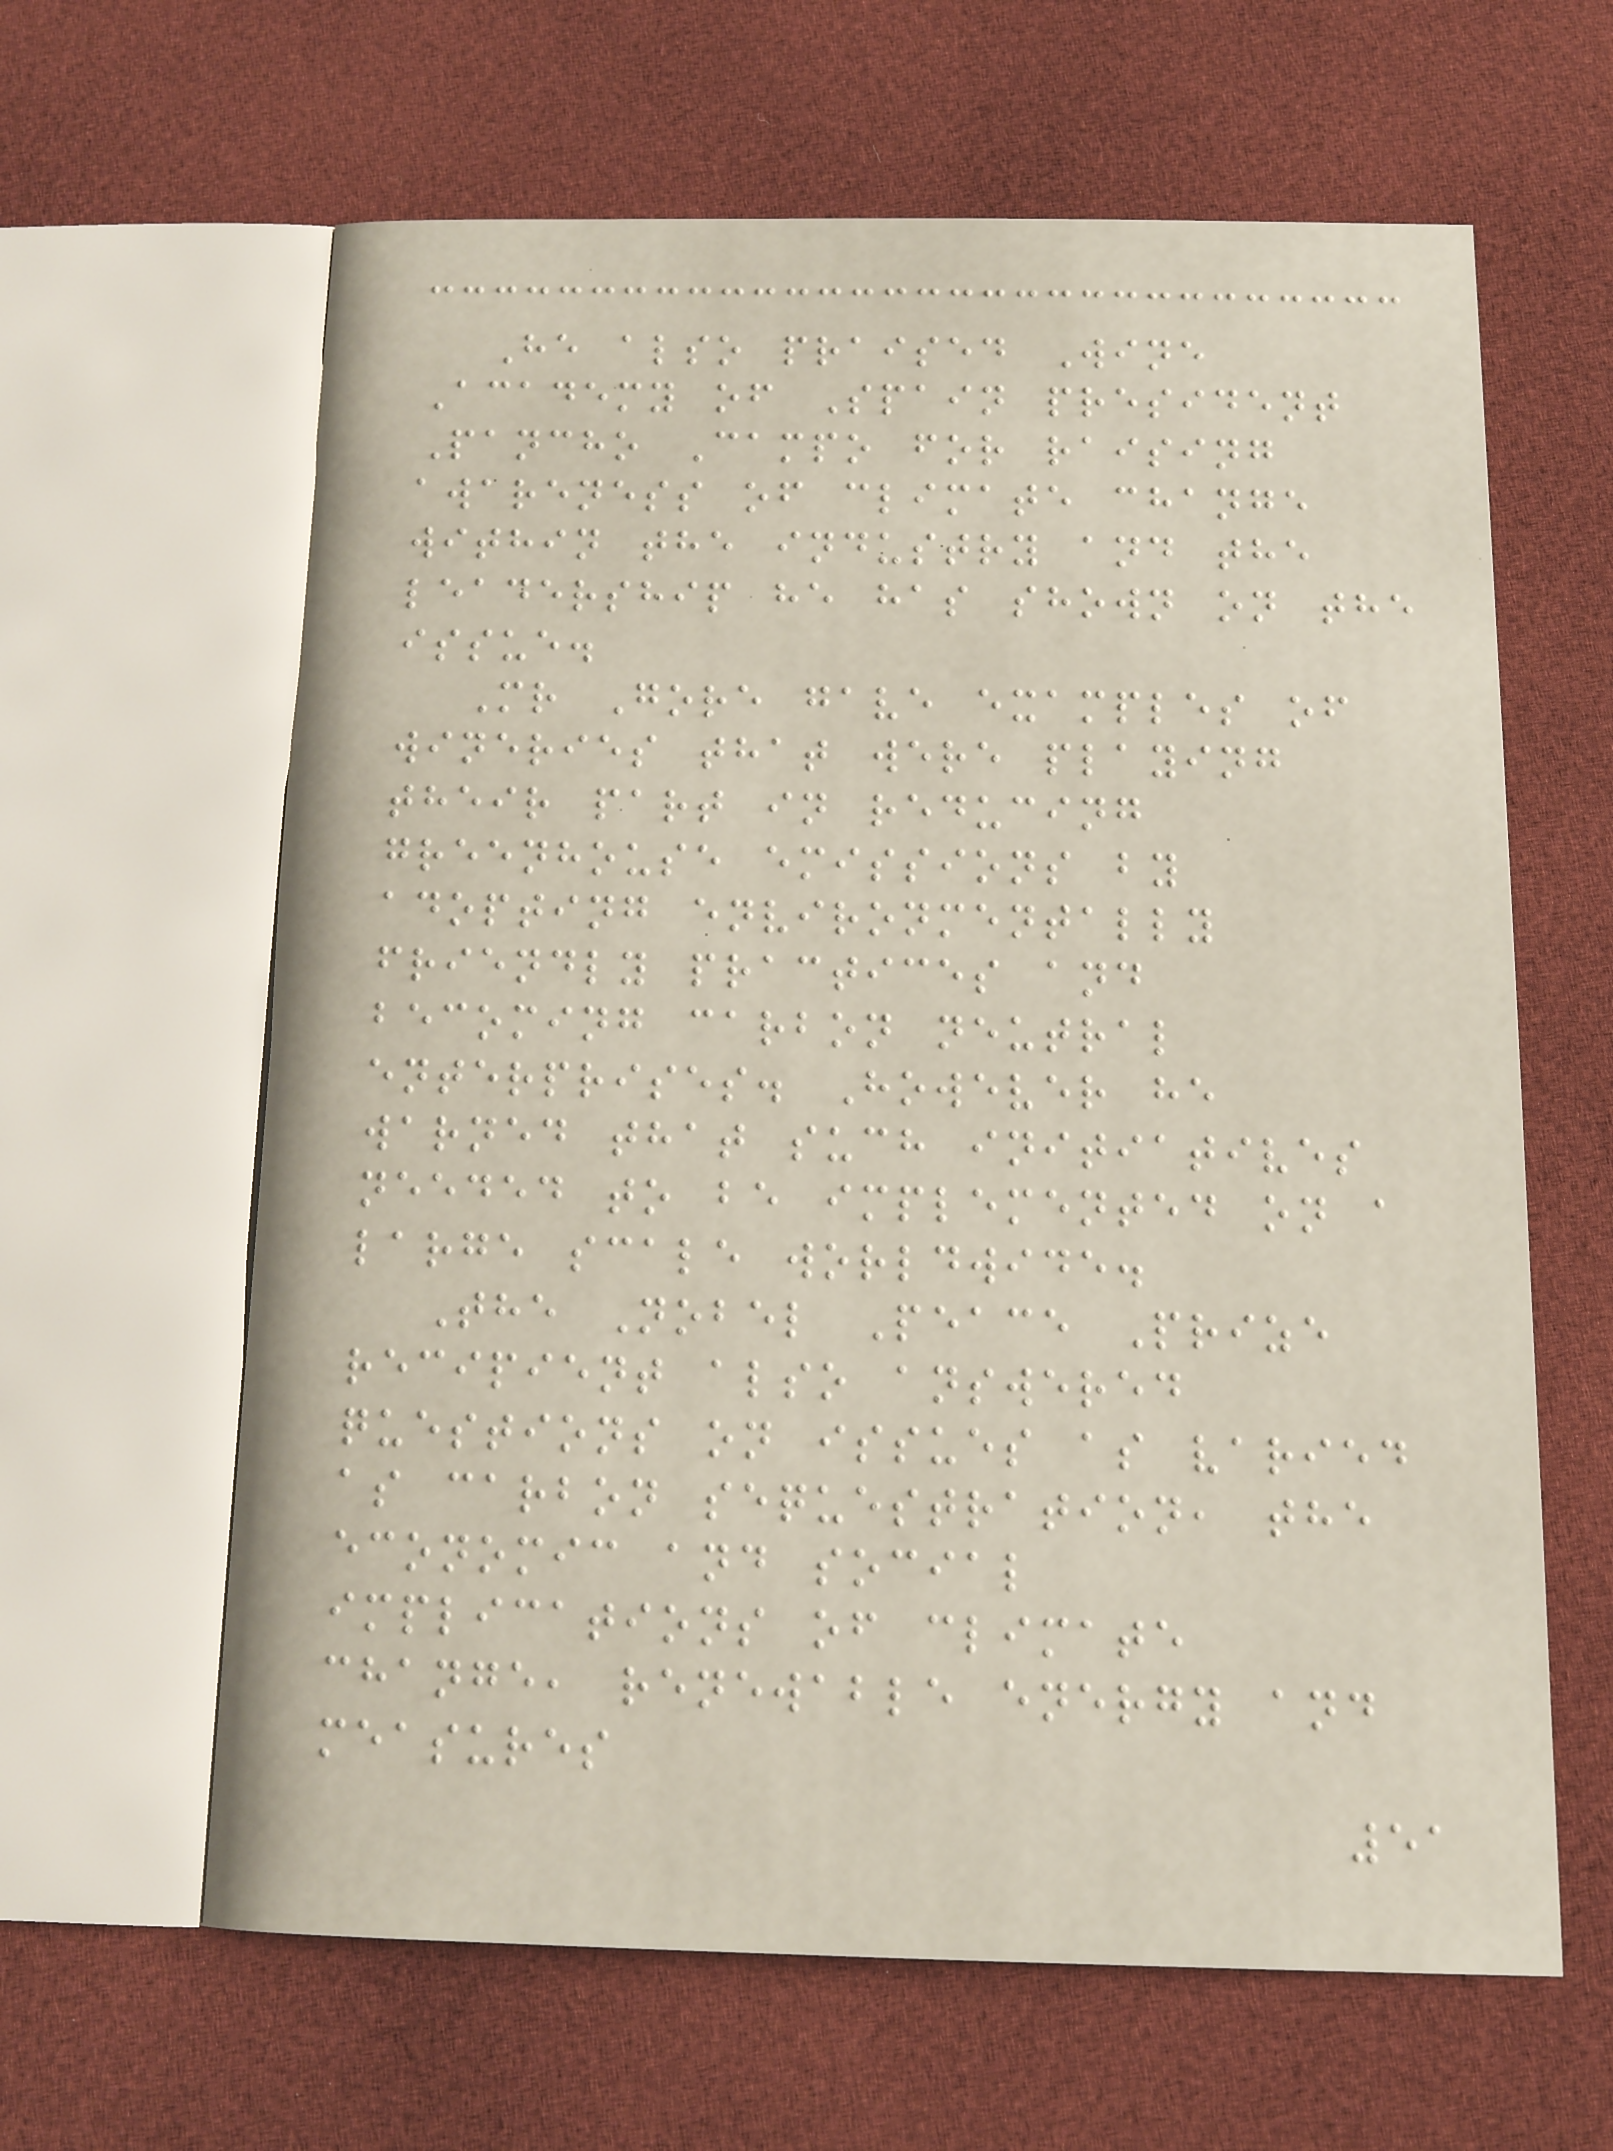He also praised Wine
Academy of Spain president
Pancho Campo for raising
awareness of climate change
within the industry and the
leadership he has shown on the
issue.
Mr Gore gave examples of
wineries that were playing
their part in reducing
greenhouse emissions by
adopting environmentally
friendly practices and
becoming carbon neutral
enterprises. However he
warned that such initiatives
needed to be implemented on a
large scale worldwide.
The Nobel Peace Prize
recipient also answered
questions on issues as varied
as carbon sequestration, the
economic and social
implications of climate
change, renewable energy and
measures
51
